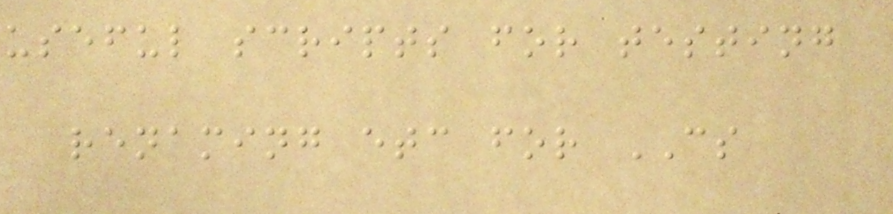useful scripts for testing
renaming etc for CS
